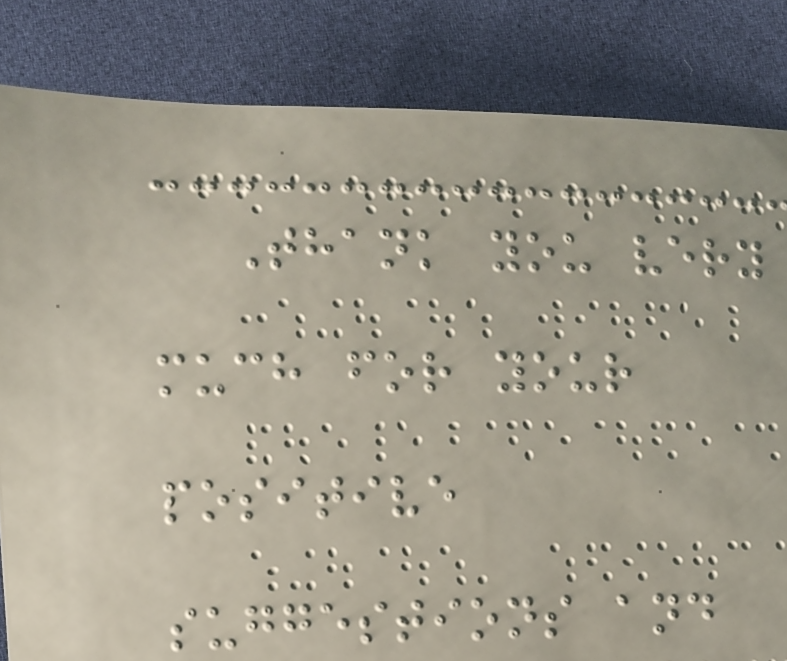Thank you very
much for your
positive
suggestions and
